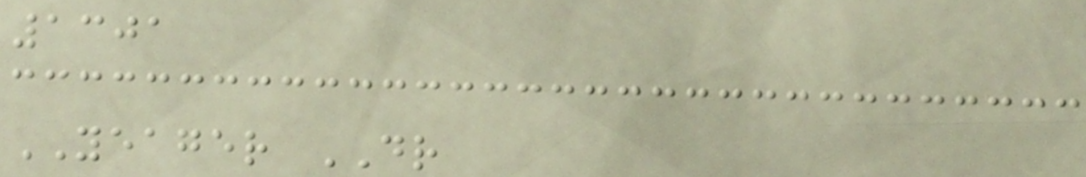1301
YEAGER DR
